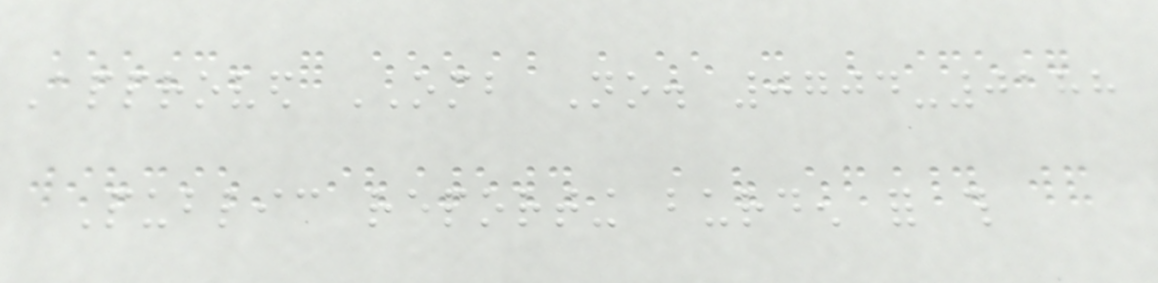Approved OMB No. 0704-0188
Public reporting burden for this
